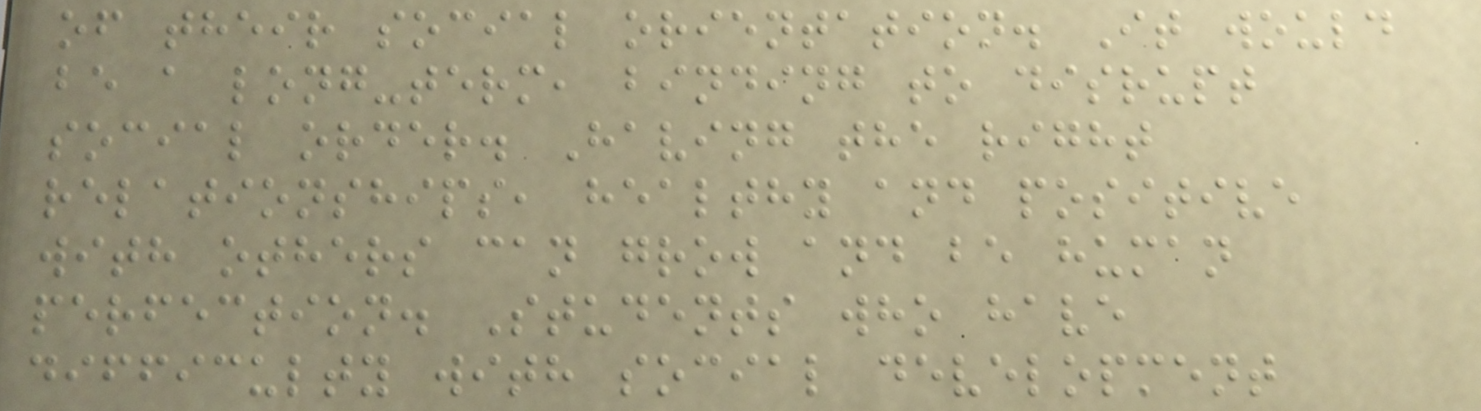of their social orientation. It would
be a long-term, binding to disrupt
social order. Having the right
relationships, healthy and positive
with others can grow and be human
perfection. Students who have
difficulty with social development
